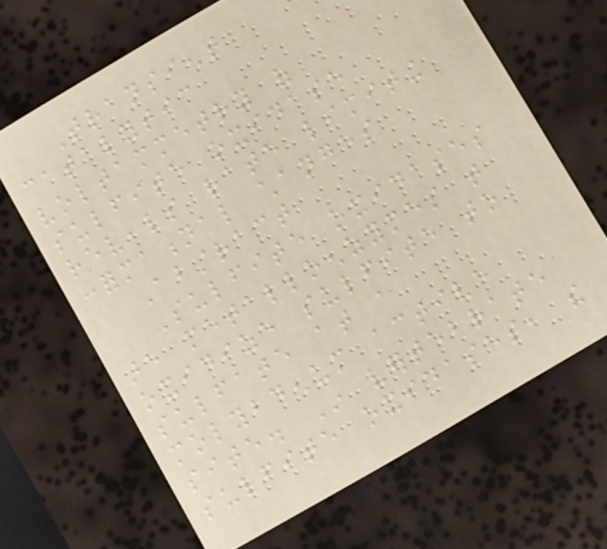Transient
catalytic
voltammetry of
sulfite oxidase
reveals rate limiting
conformational changes
Abstract
Sulfite oxidases
are metalloenzymes that
oxidize sulfite to
sulfate at a
molybdenum active
site. In vertebrate
sulfite oxidases, the
